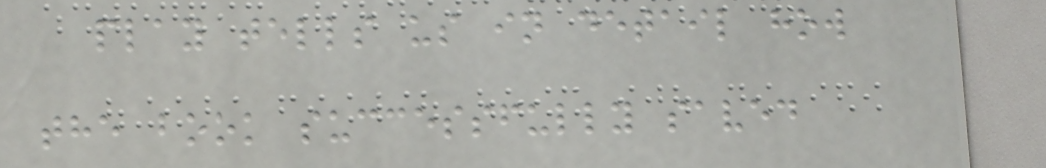play tells us in detail how
the book successfully saved
